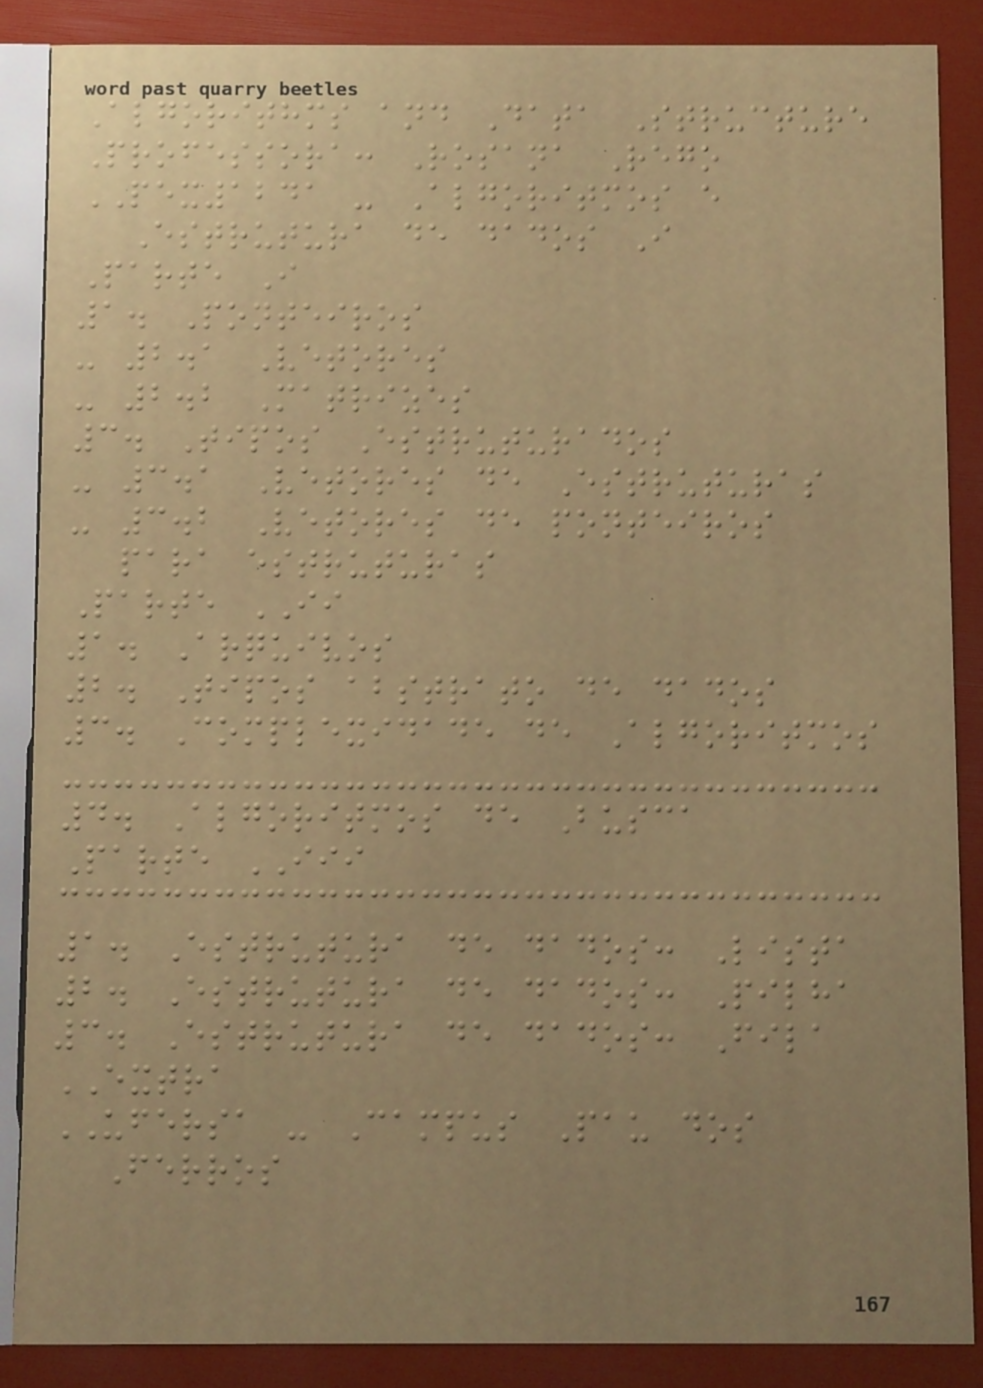Algorithms and Data Structure
Professora: Rosana Rego
PEX1241 - Algoritmos e
Estrutura de dados I
Parte I
1. Ponteiros
- 2.1 Vetores
- 2.2 Matrizes
3. Tipos Estruturados
- 3.1 Vetores de Estruturas
- 3.2 Vetores de ponteiros
para estruturas
Parte II
1. Arquivos
2. Tipos abstrato de dados
3. Complexidade de Algoritmos
4. Algoritmos de Busca
Parte III
1. Estrutura de dados: Lista
2. Estrutura de dados: Pilha
3. Estrutura de dados: Fila
EXTRA
UFERSA - Campus Pau dos
Ferros
